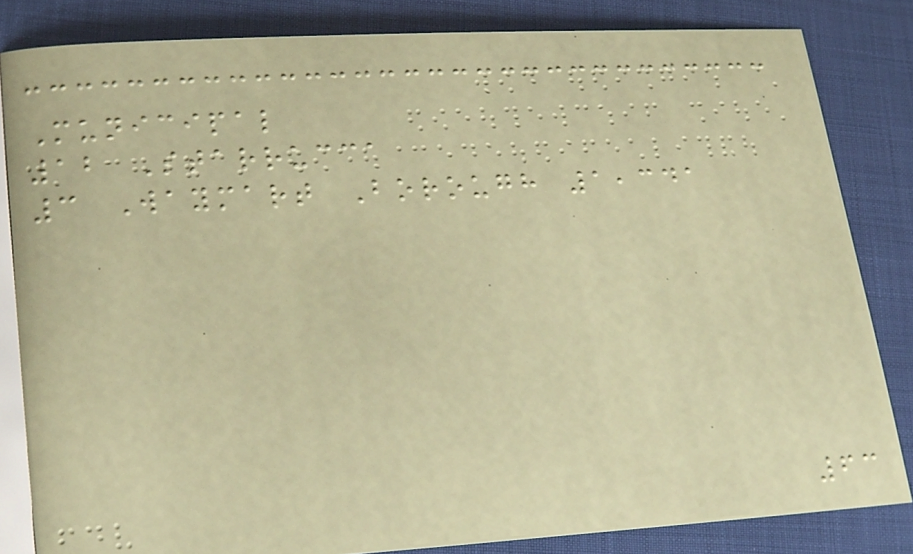Municipal
12 Starrucca
3 Waymart Borough 1,341
63
